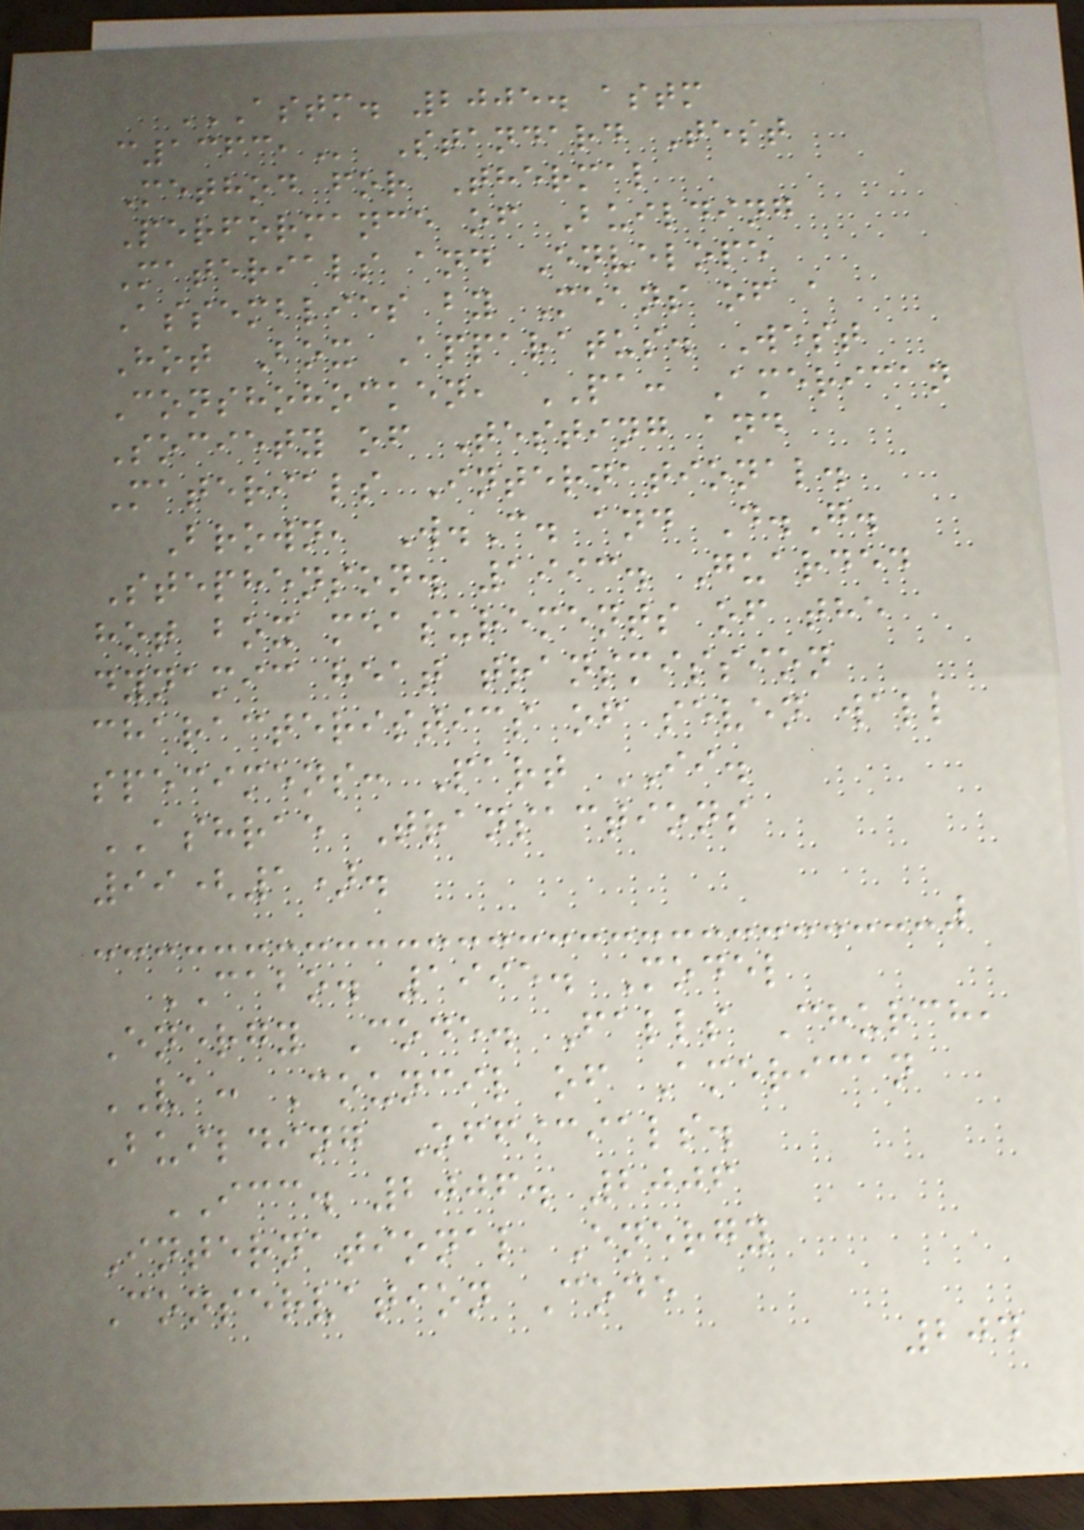ASTM. 2005. ASTM
C1363, Standard Test
Method for Thermal
Performance of Building
Materials and Envelope
Assemblies by Means of a
Hot Box Apparatus. West
Conshohocken, PA: American
Society of Testing and
Materials International.
Brown, W.C. and D.G.
Stephenson. 1993. Guarded
hot box measurements of the
dynamic heat transmission
characteristics of seven wall
specimens: Part II.
ASHRAE Transactions
99(1).
CABO. 1995. Model
Energy Code. Falls Church,
VA: Council of American
Building Officials.
ICC. 2006. 2006
International Energy
Conservation Code
204
